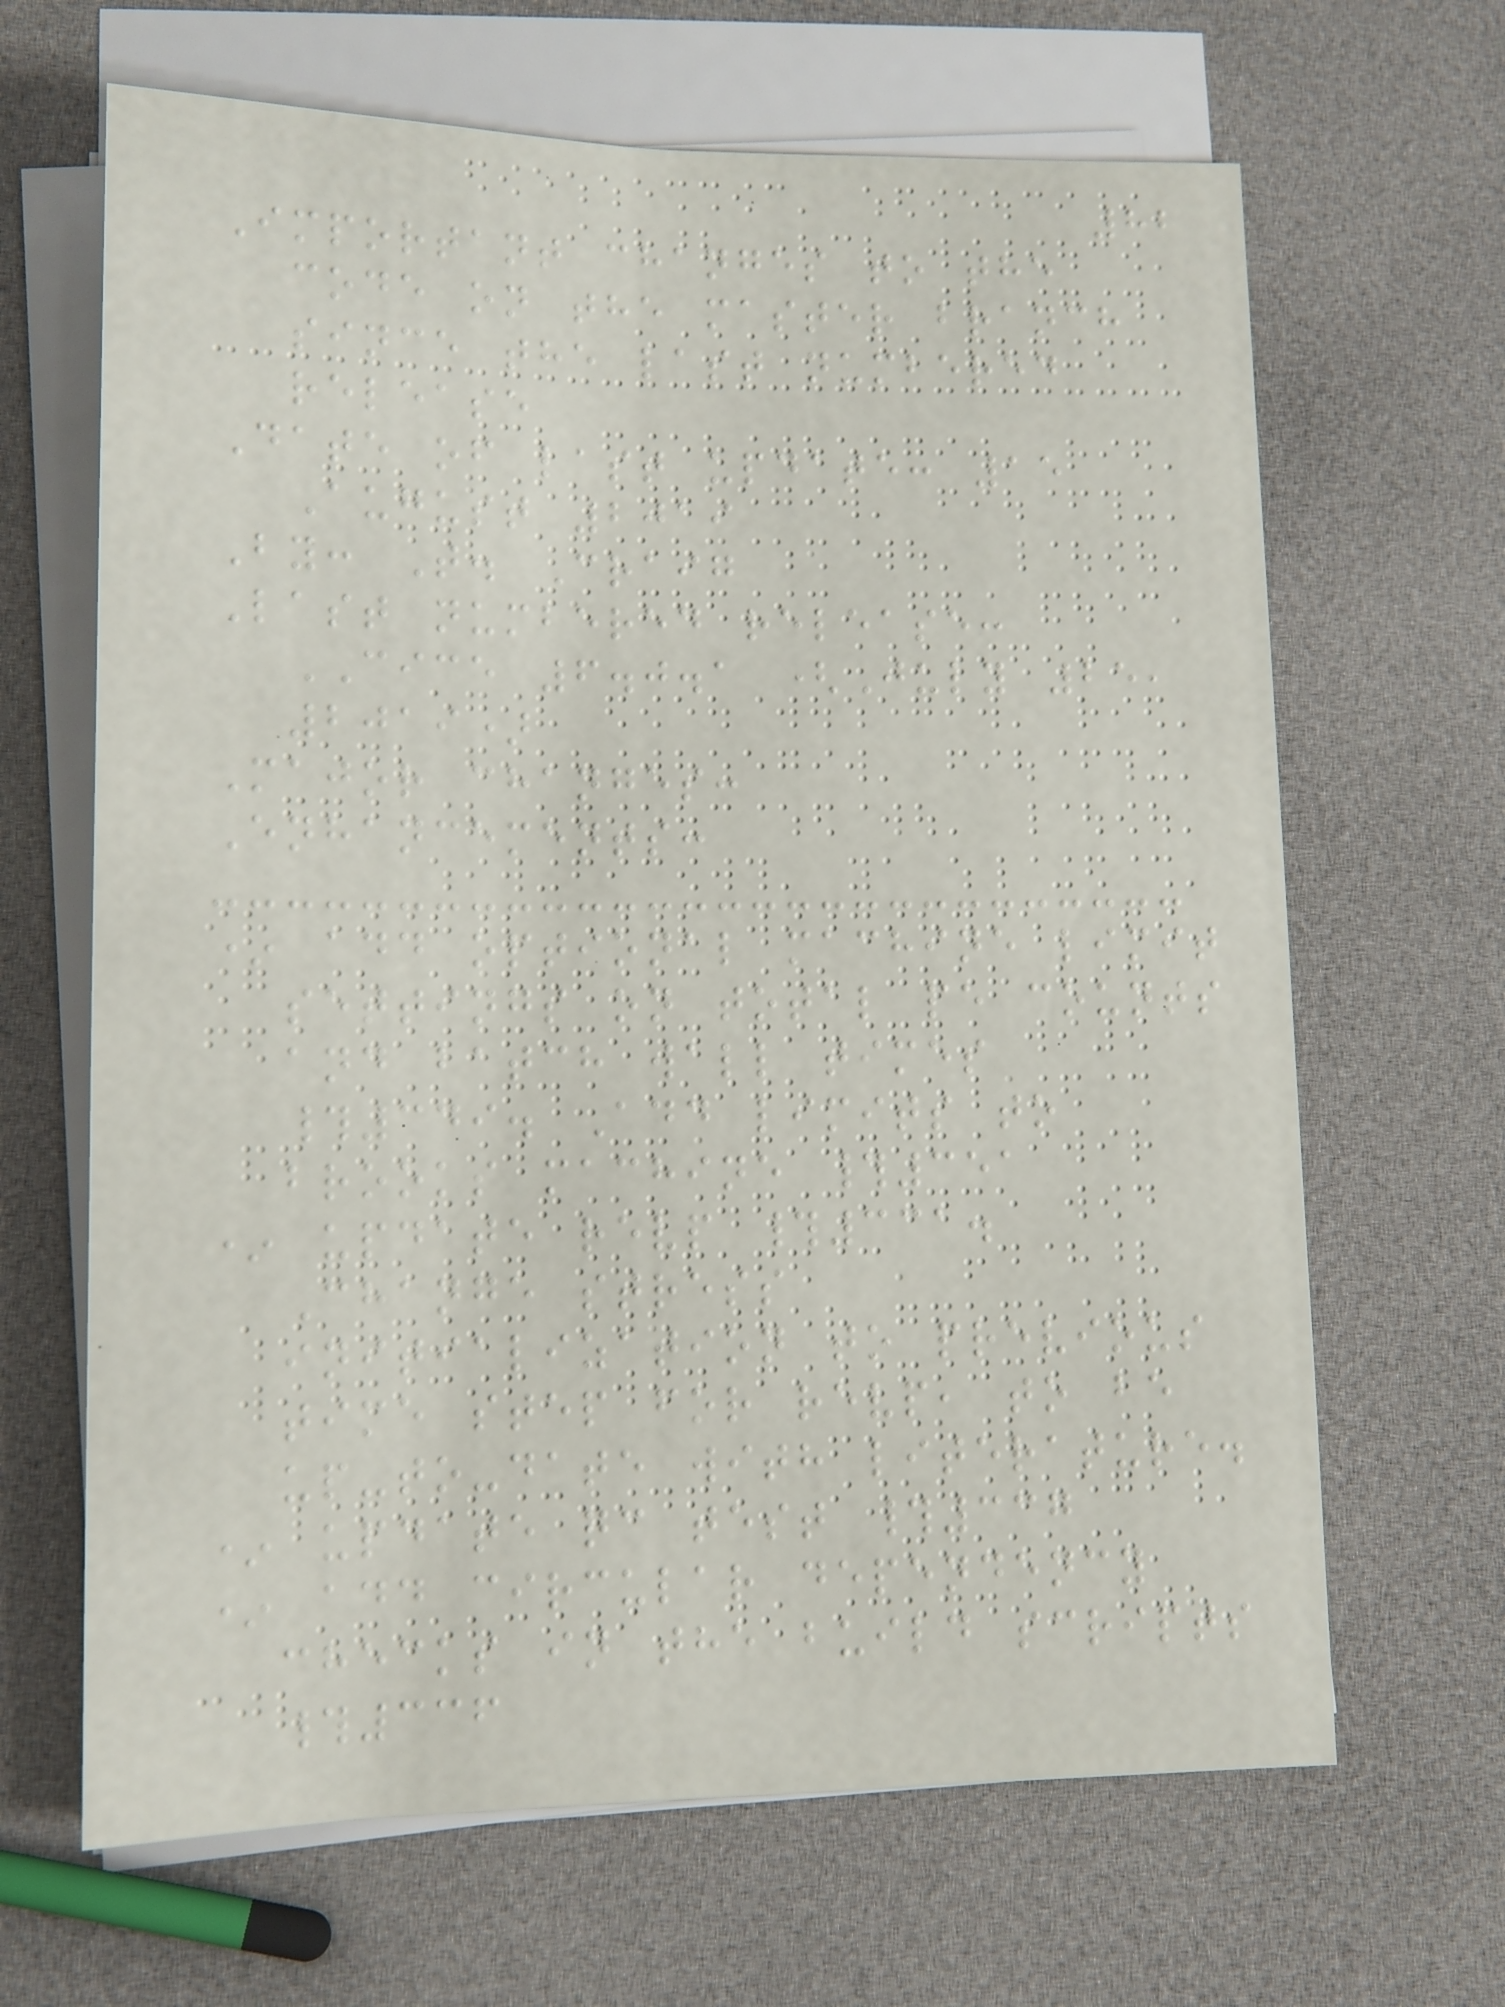82
Important changes to the
code on the master branch
since the last numbered
release
Date of last update: 15
August 2019
By: T. Craig
Last numbered release:
CICE 6.0.1 (July 25,
2019)
Major changes:
Enhancements:
* add optional machine limit
settings on total pe counts
and batch wall times
#349. Add limits to
brooks machine #351
* update revp #331.
Change stress
initialization to previous
time step for revp, to be
up-to-date with literature.
* update qc test #337
* add circular dependency
checks in the build scripts
#336
